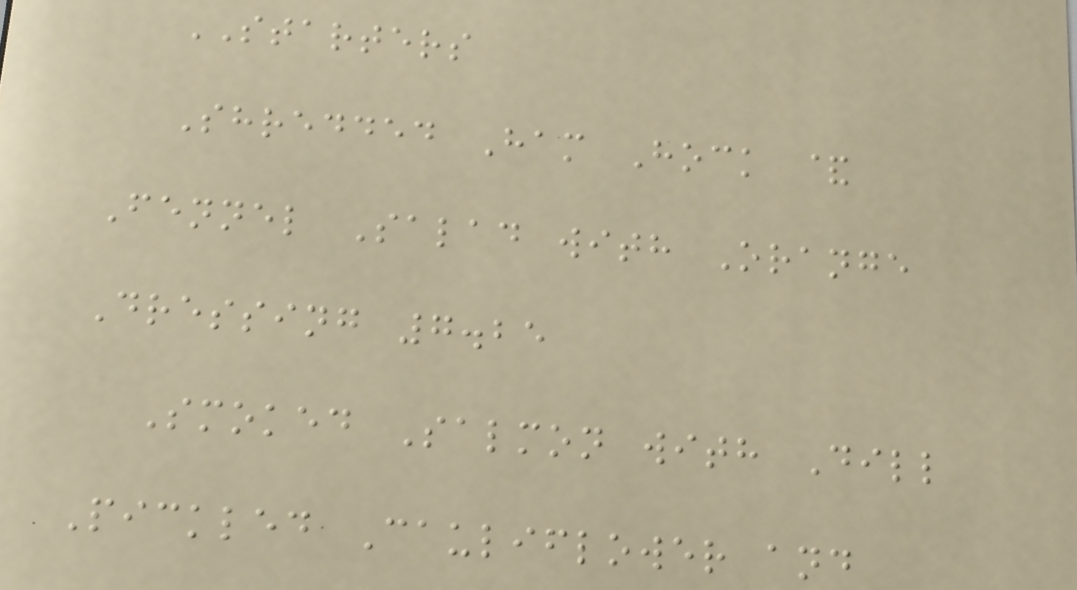STARTERS
Shredded Ham Hock &
Fennel Salad with Orange
Dressing 7.25
Smoked Salmon with Dill
Pickled Cauliflower and
